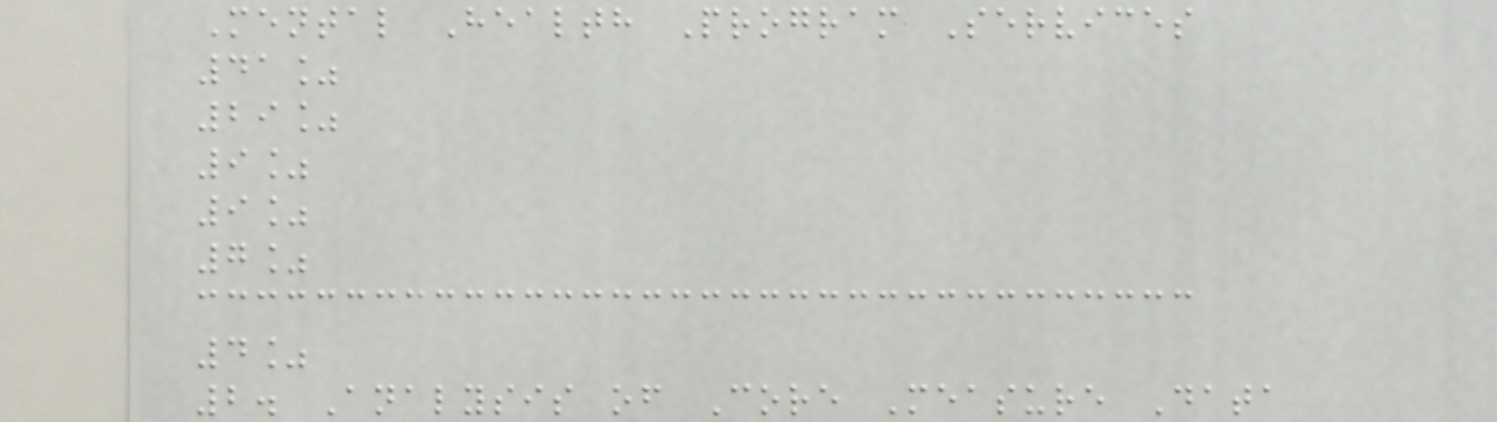Mental Health Program Services
41%
29%
9%
9%
7%
4%
2. Analysis of Core Measure Data
